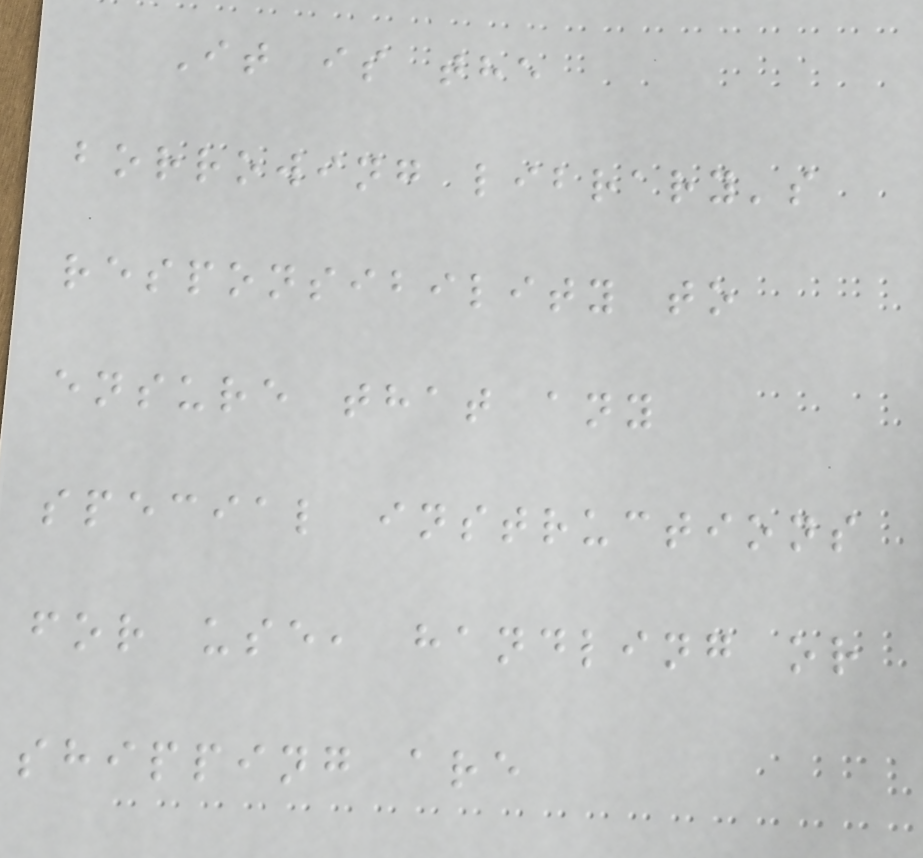It is the
borrowing library's
responsibility to
ensure that any
special instructions
for use, handling or
shipping are
